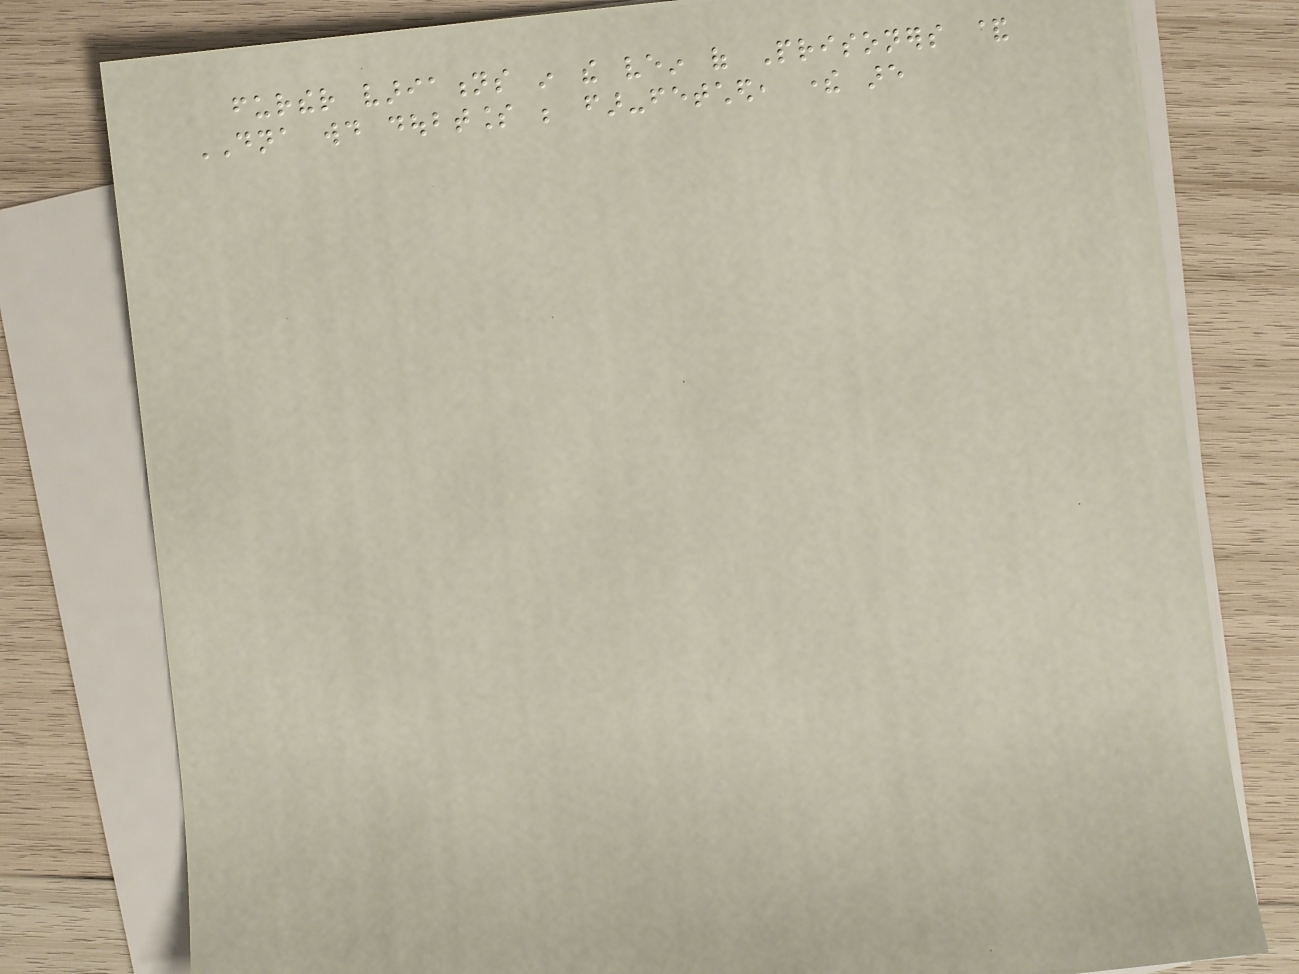further variations in the vein of Prisoners &
DNA would doubtless be far-fetched, there are
